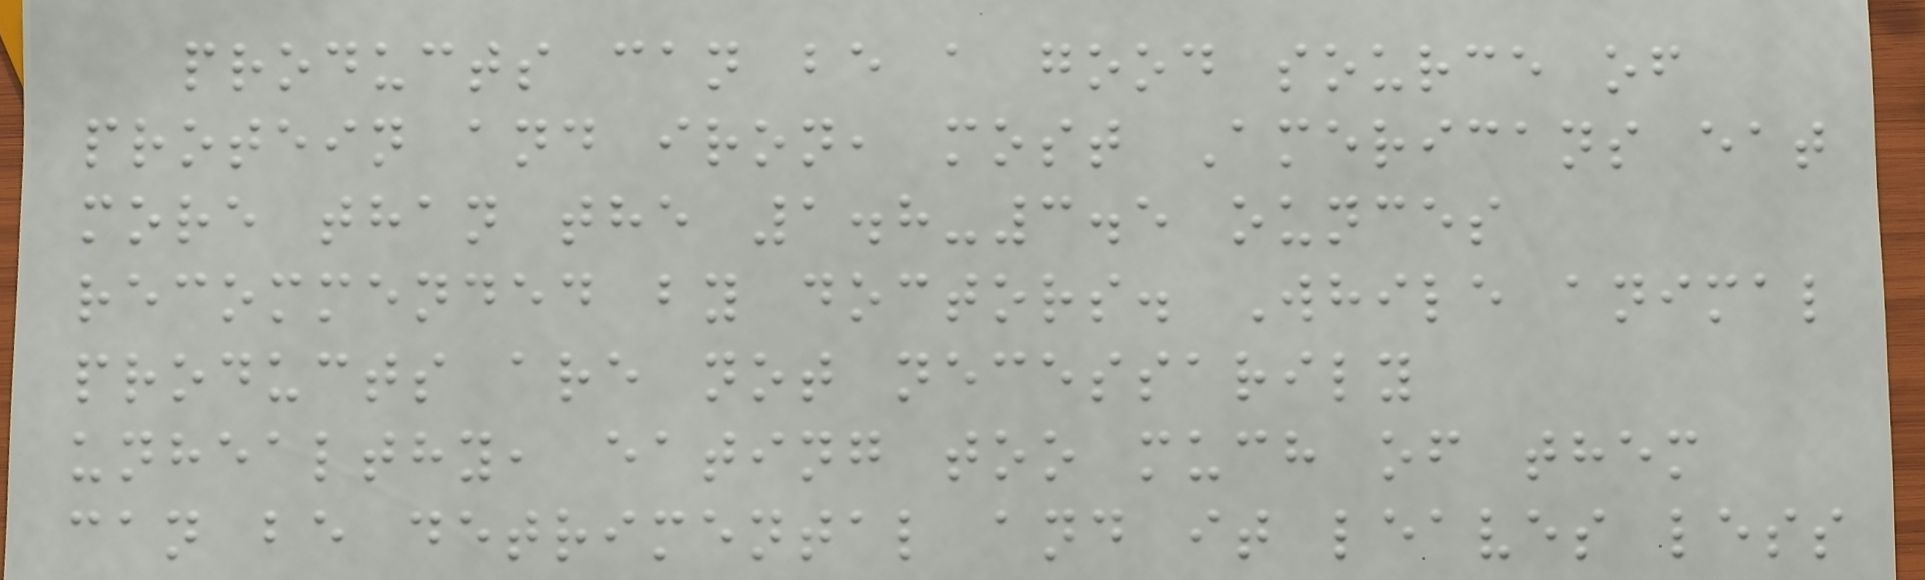products can be a good source of
protein and iron, most Americans eat
more than the 1.8-3.5 ounces
recommended by doctors. While animal
products are not necessarily
unhealthy, eating too much of them
can be detrimental and it leaves less
